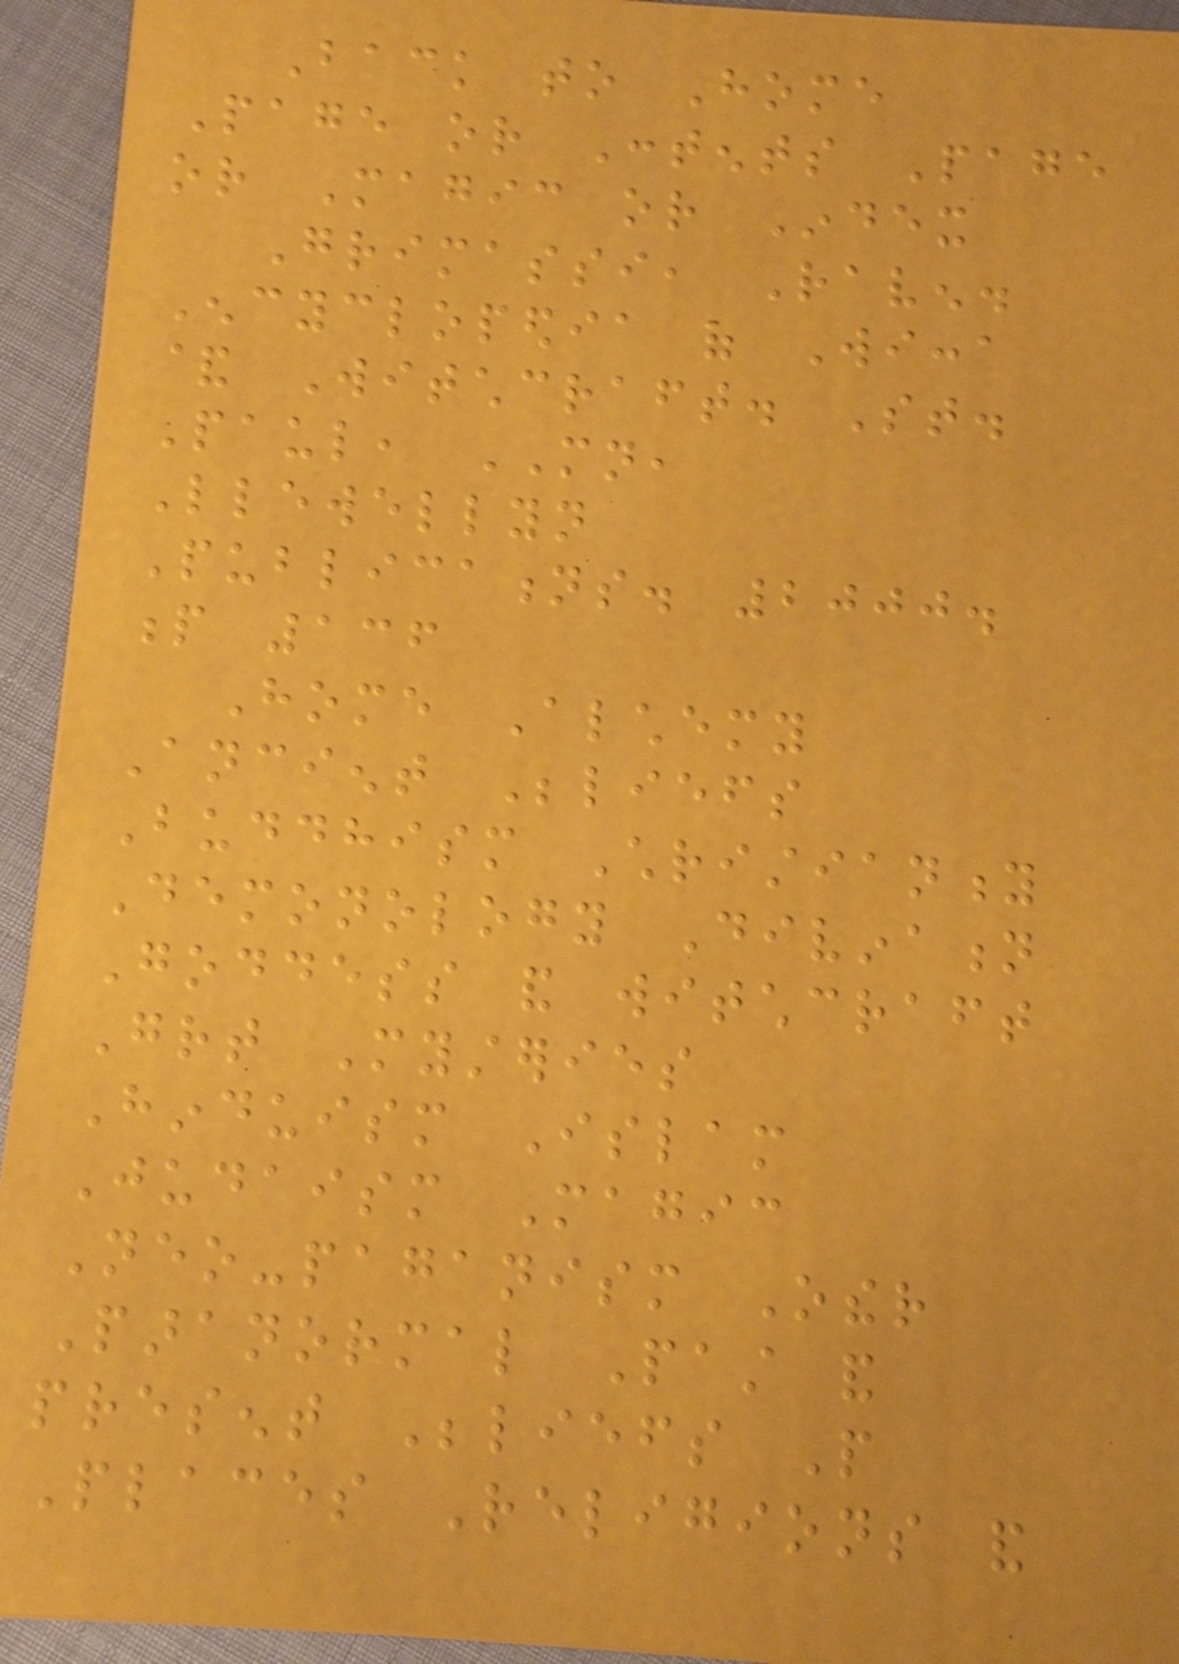Back to Home
Page or Contents Page
or Magic or Index
Grimassi, Raven.
Encyclopedia of Wicca
& Witchcraft. St.
Paul, MN,
Llewellyn
Publications. 2000.
p 136
Home Alchemy
Ancient Beliefs
Buddhism Christianity
Demonology Divination
Goddess and witchcraft
Great Mysteries
Hinduism Islam
Judaism Magic
Neo-paganism Other
Paranormal Past and
present Beliefs People
Places Religions and
